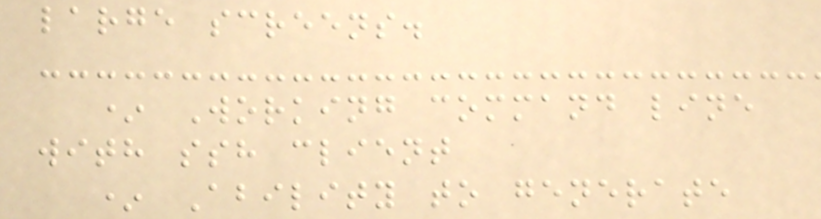large screens.
* Working command line
with ssh client
* Ability to generate
